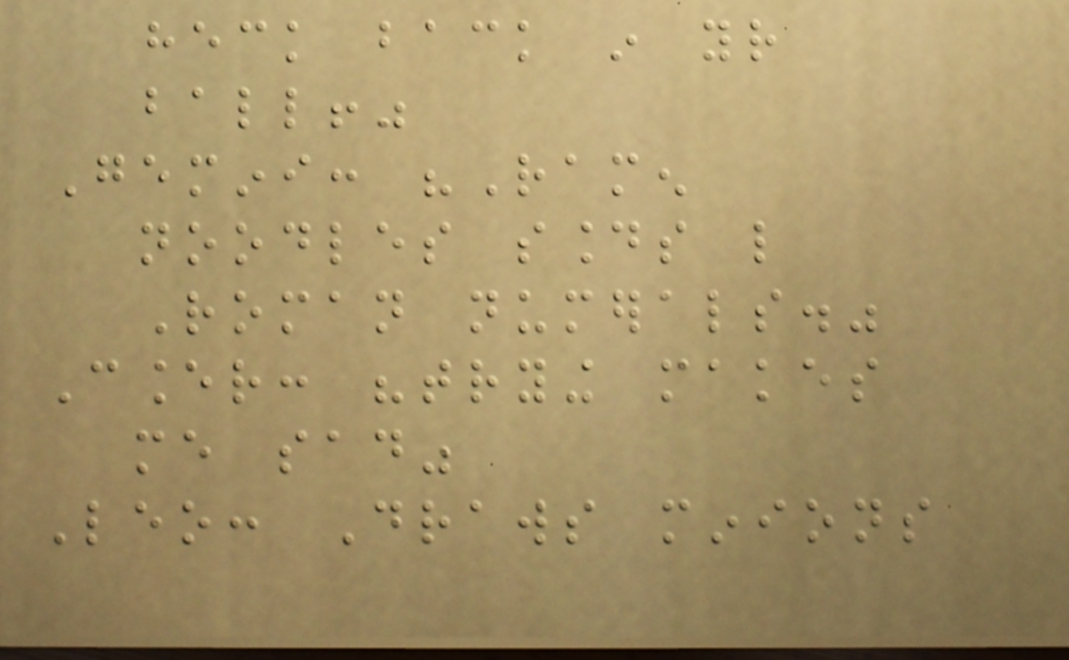heck back in your
ball!"
Gemini: "Ramen
noodles sounds like
Roman numerals."
Cancer: "trying makes
me sad"
Leo: Draws minions
